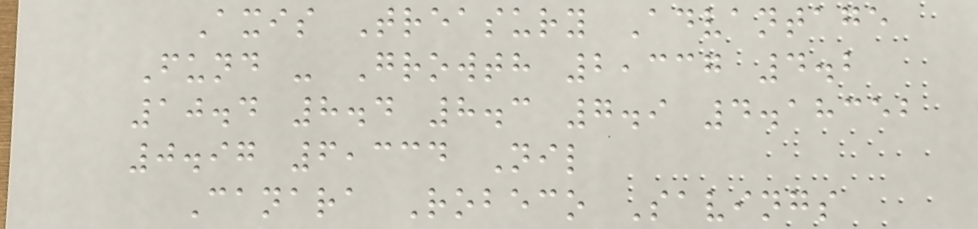Axis Treasury Advantage
Fund - Growth 2,337 4.2
10.4 8.4 8.3 7.9 4.18352
0.97 6,334 Nil
Canara Robeco Savings
